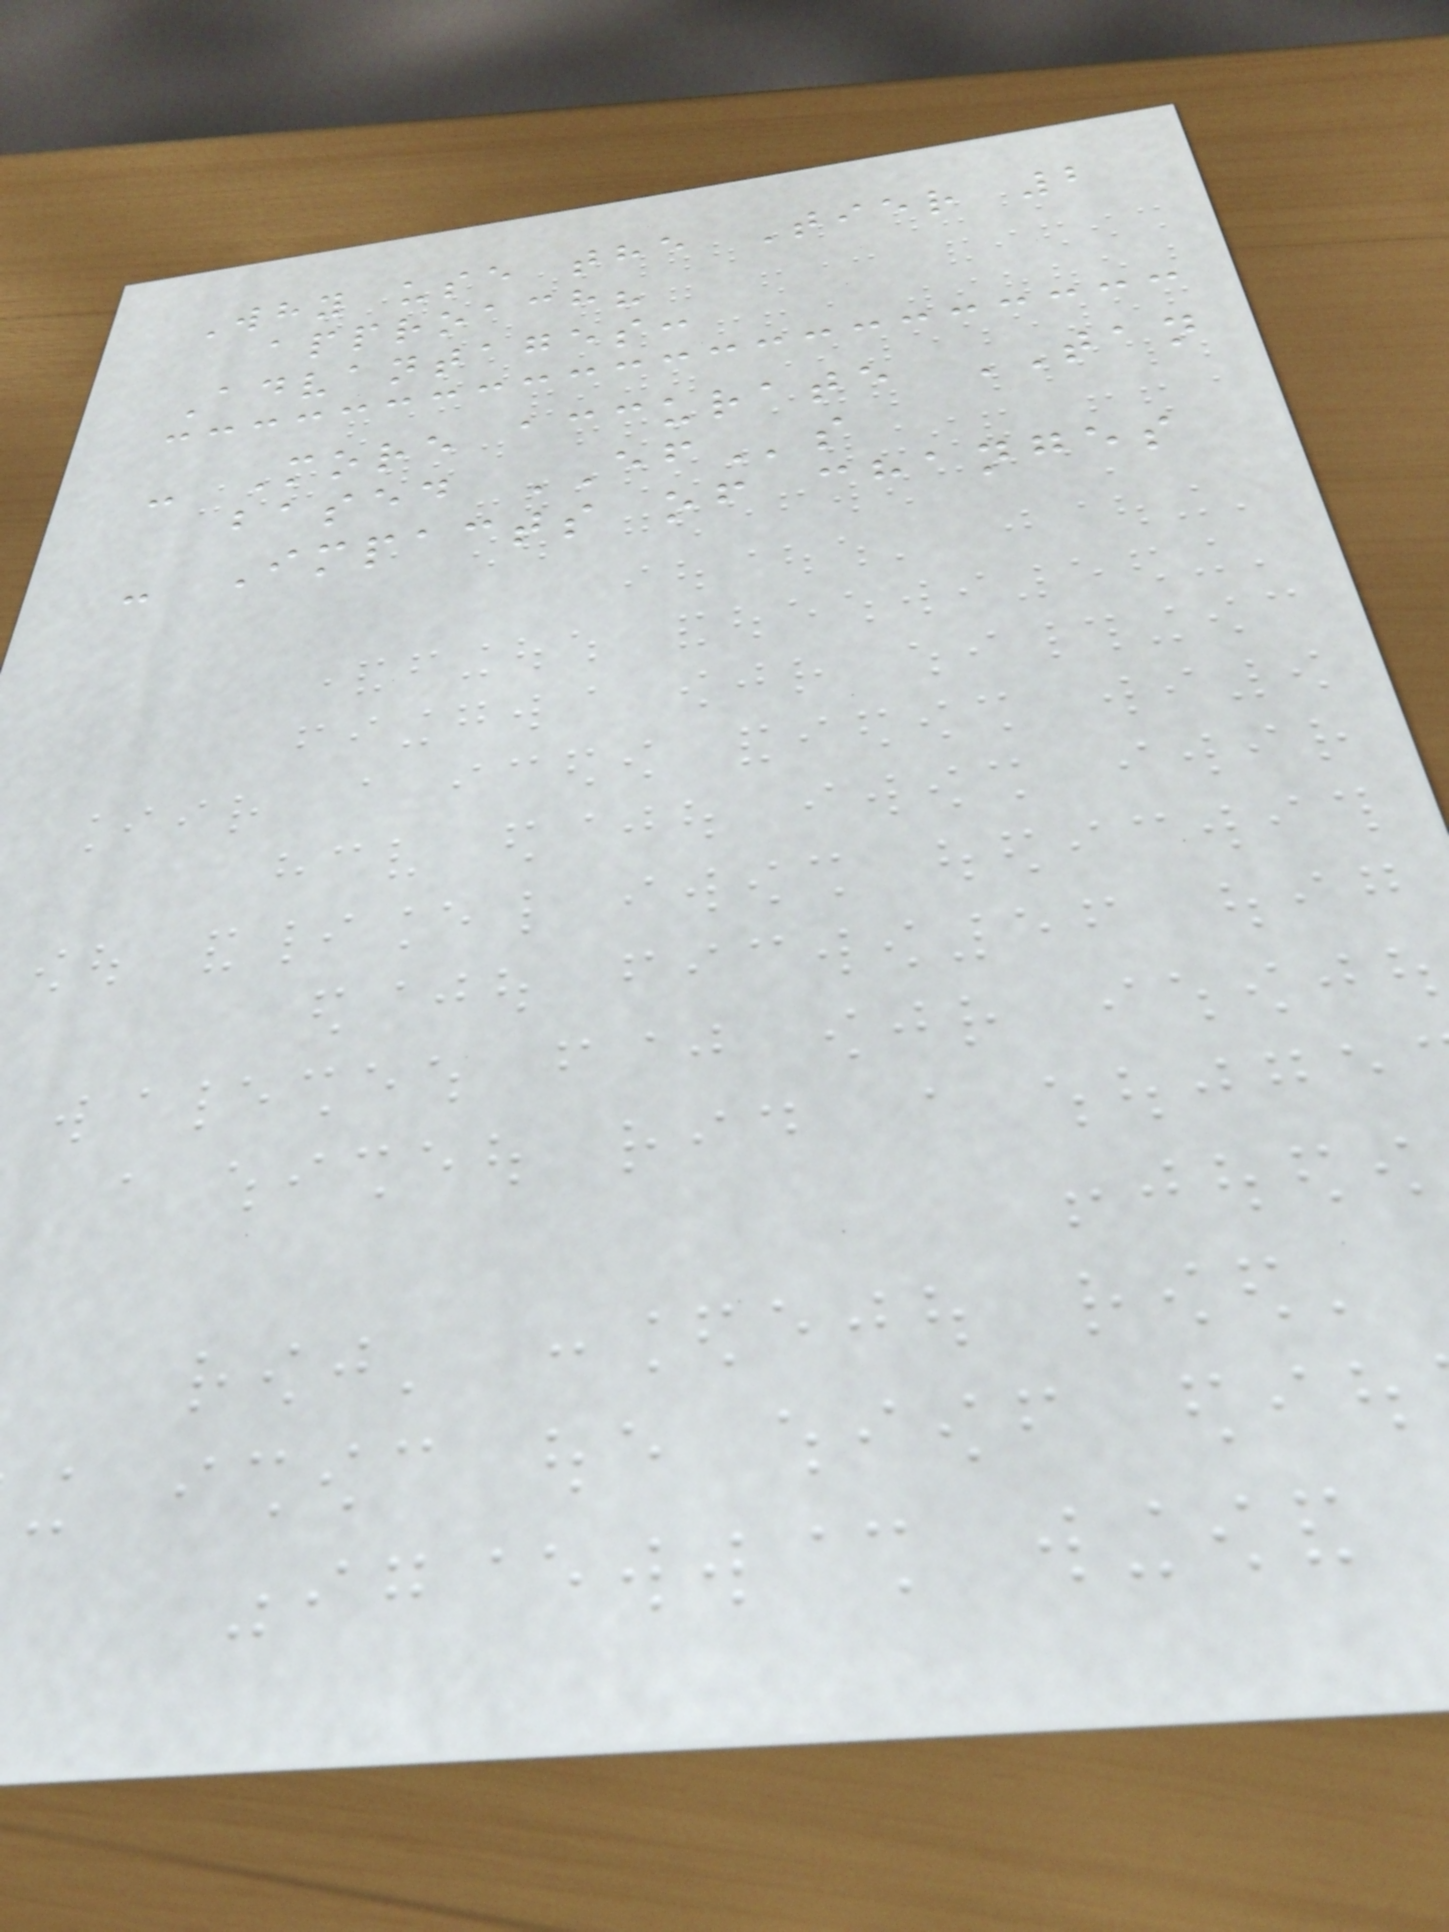Why use the Tier 2
approach?
Advantages:
- More accurate TAN
based EFs
- Impacts of changes
